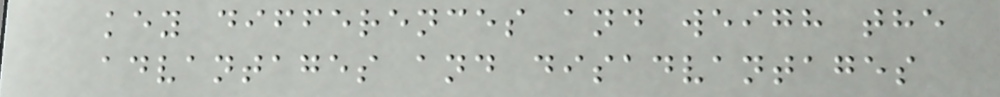key differences and weigh the
advantages and disadvantages
